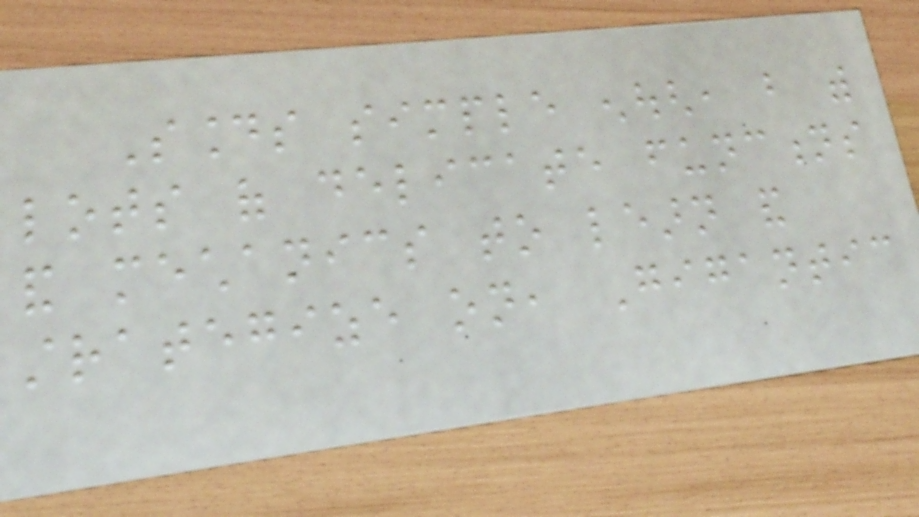Sounds simple enough, but with
lots of delicate functions
and mechanics to learn and
strategize on, Gigantic
